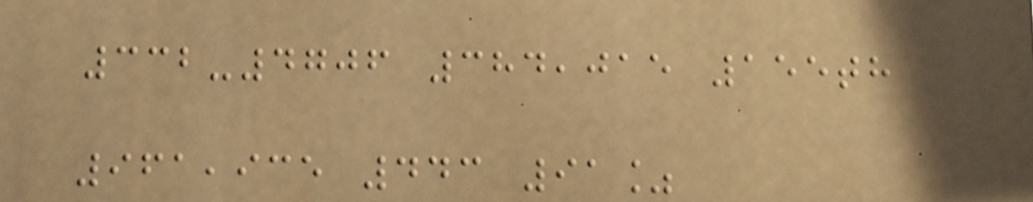332-4706 384,015 155th
961,935 443 91%
